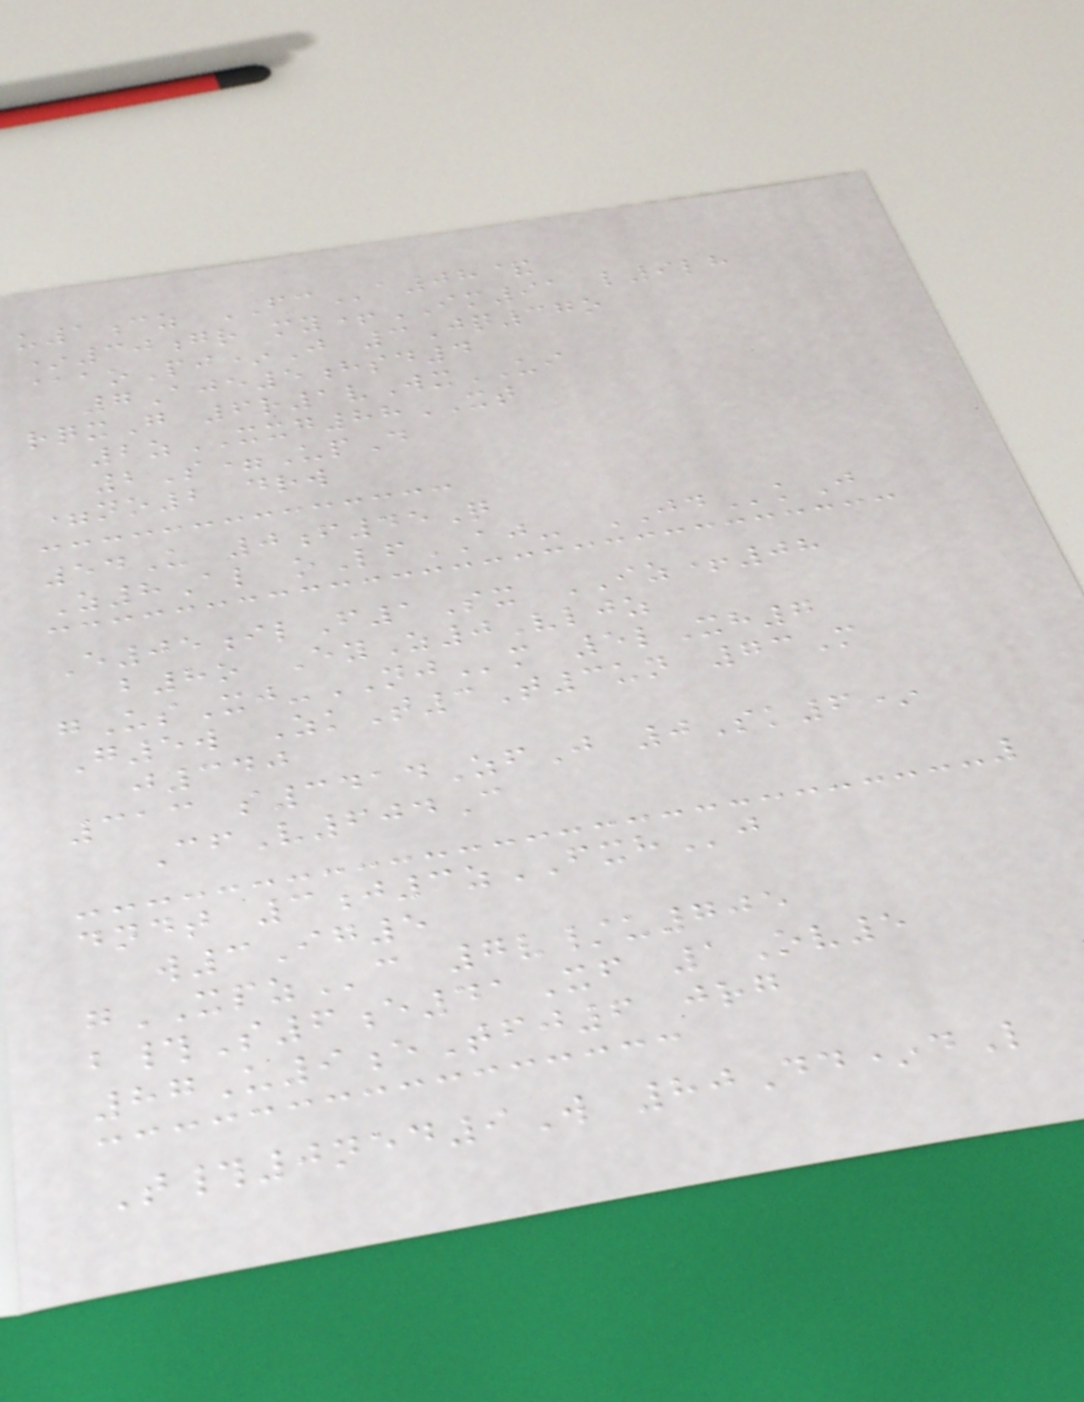u1cz FCa08&
*30gr my+IM91 l9lh
@aoPj*J 3Jq37o
7Aje5hsd4
rqxG 6r1vWxUI
2zXXG88XT
2S=UpD
=no2 drw
54U 0f45Q
Z8Al oLfAJ- JDkJ
E05ilF1Sx IZ+08
b8o EyZ0Vljz
gUsXj-NJm 5lXh7
G5w ZkT3T3un 73M
j340
313 s3414ZfJ 0Sk6*
CfV604C
dndt 3j3zFXHj
w3Ig5
gXPZc 7v/u705
b#S6e41Xf 1Ov5
87U9eTfj6 jrg
T#0ned9W 80Dd*dL
